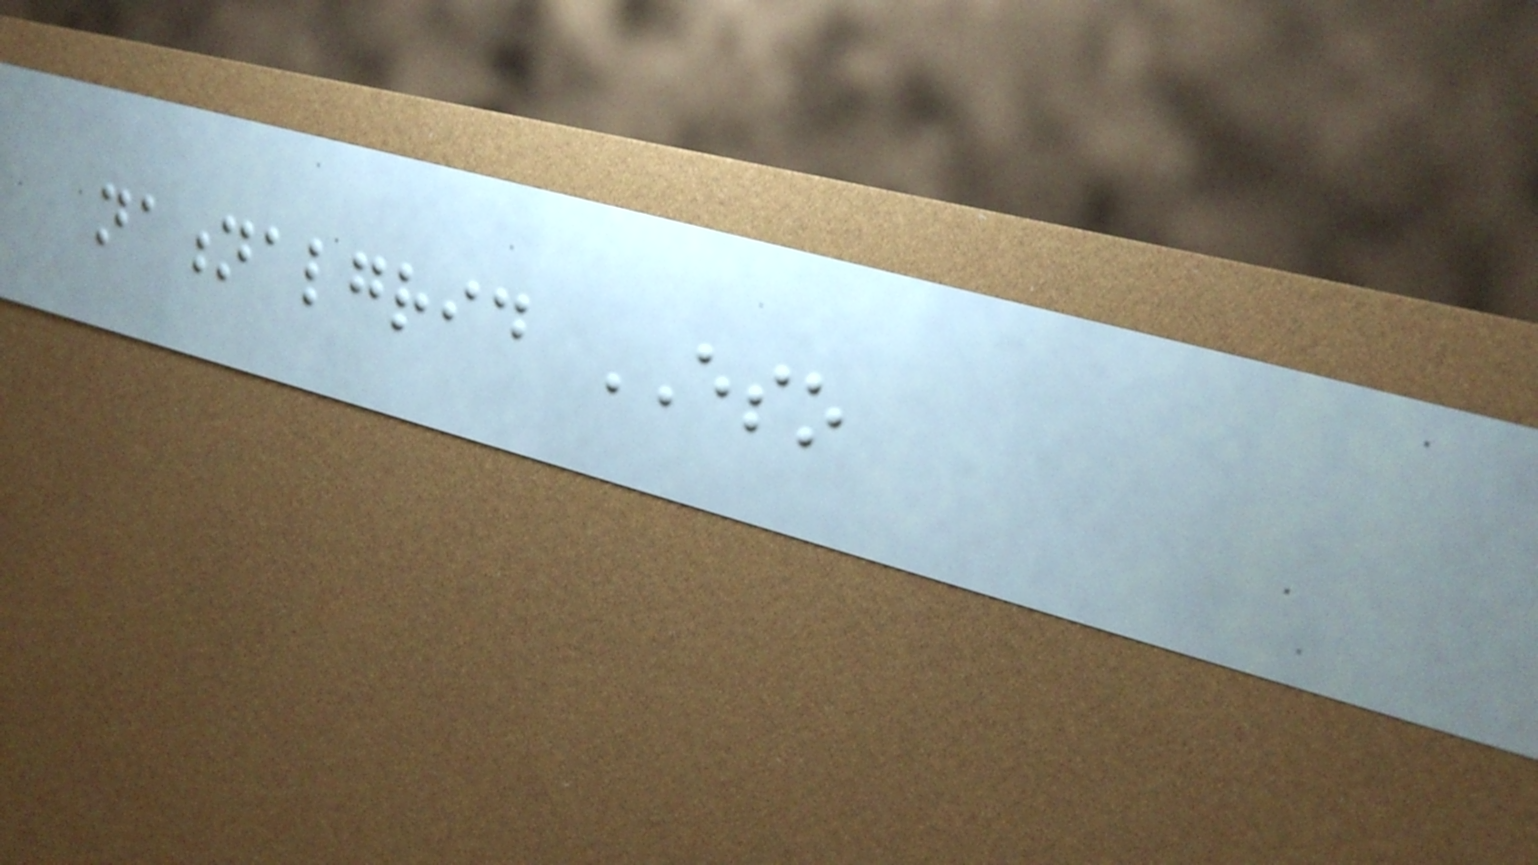nationalgrid ESO
